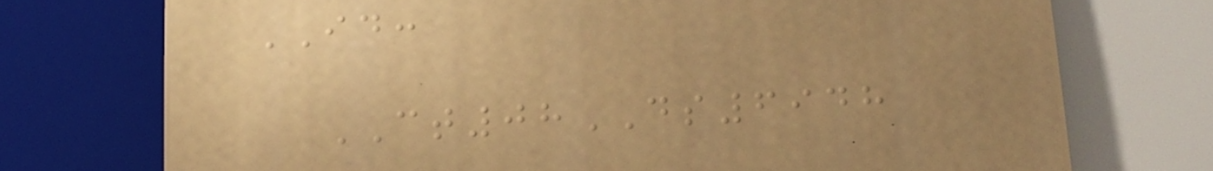ID:
CT08DS6948
